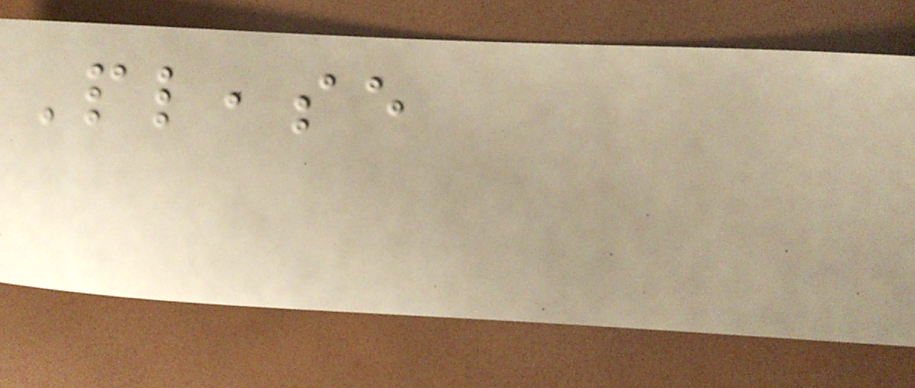Please
